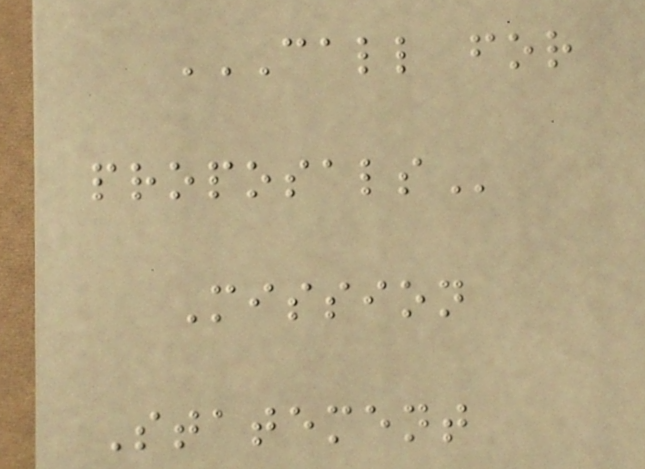CALL FOR
PROPOSALS
Mission
Statement
